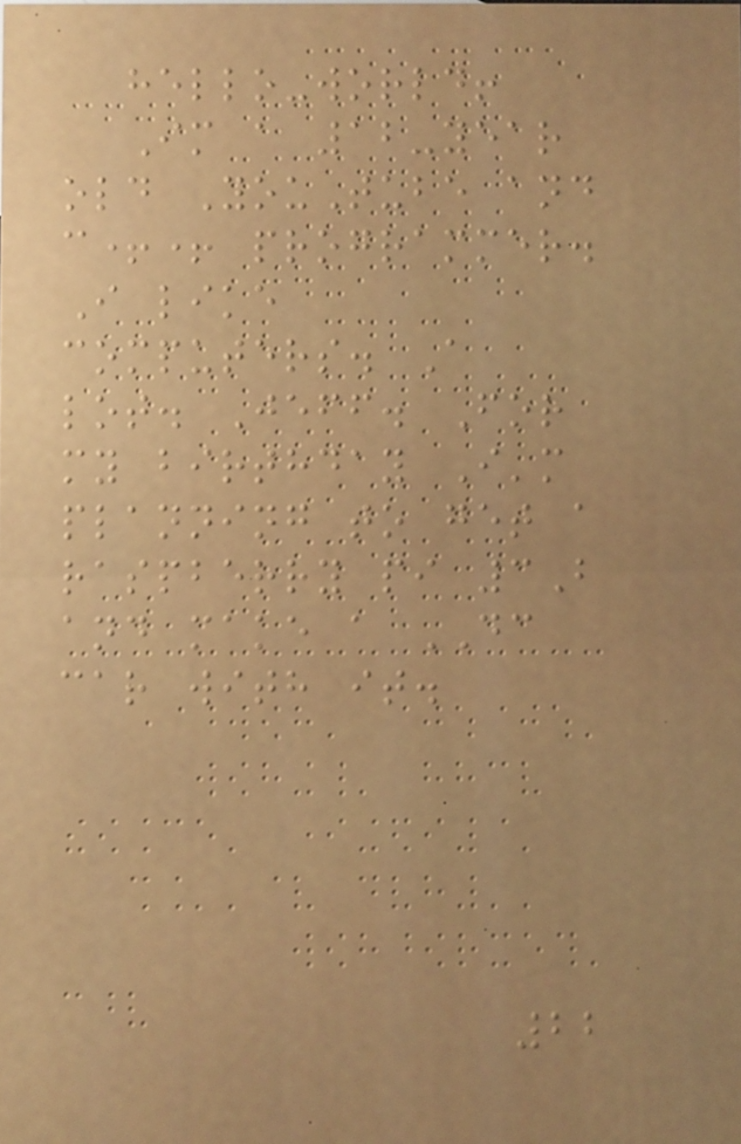hello-world!
Im a 12-year
old YouTube and
c++ programmer.
I like
computers. A
lot. Jeff. For
my birthday I'm
planning to get a
raspberry pi 3B
and make a DC
car with it.
22
